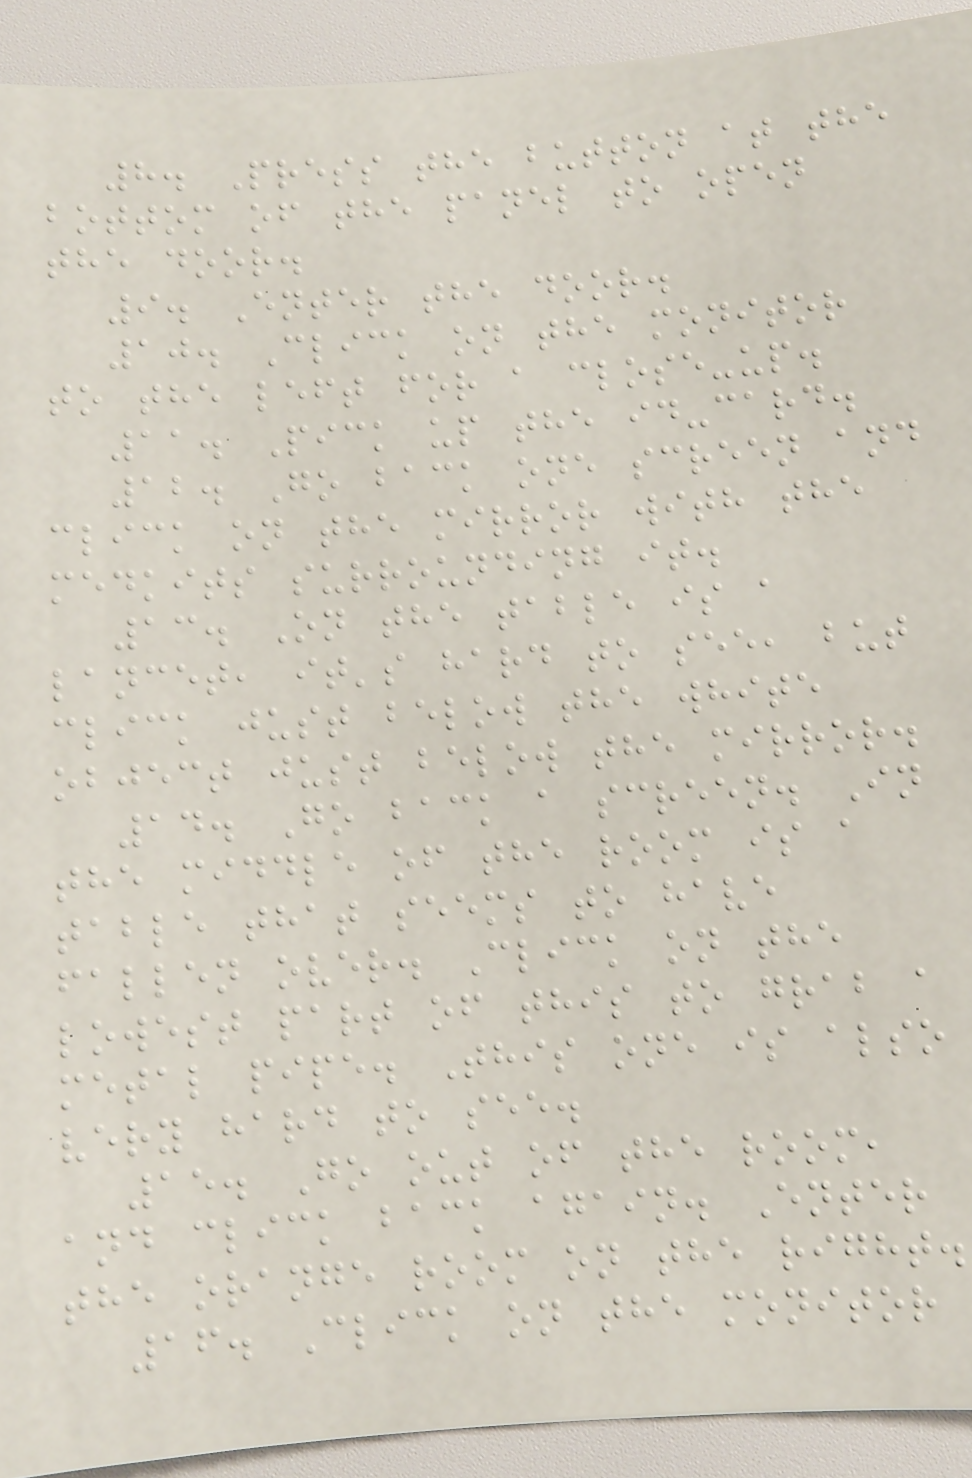8. Press the button at the
bottom of the panel to open
the door.
9. Enter the door.
10. Click on the monitor
to the left for a close-up.
11. Pick up the id-card.
12. Go back one screen and
click on the mirror with the
medkits surrounding it.
13. On the table is a
lancet, it's hard to see, but
click just below the white
object just below the mirror.
14. Go back a screen. In
the middle of the room is a
table that seems to have
fallen over. Click on the
lowest part of this to grab a
metal pipe. This one is also
very hard to see.
15. Go out of the room,
and click back again. Enter
the orange room on the right.
16. Click on the monitor
